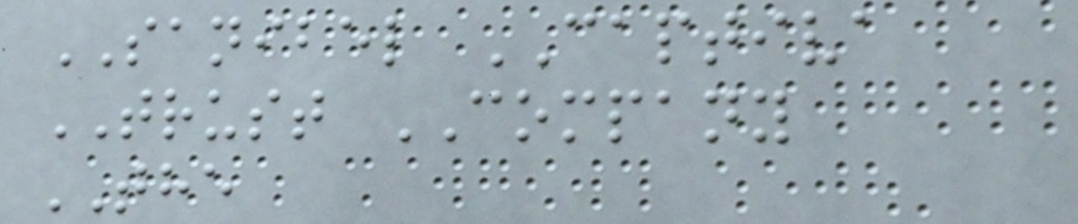SANIBEL CAPTIVA
TRUST COMPANY
THE
